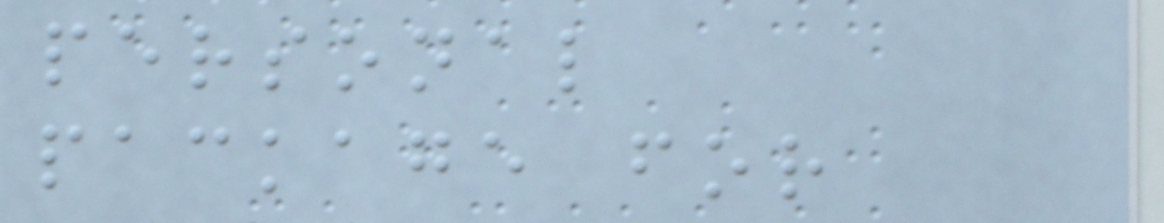personal
package for
